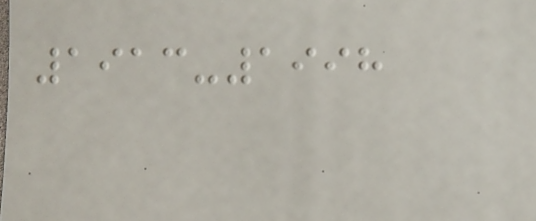1913-1998
